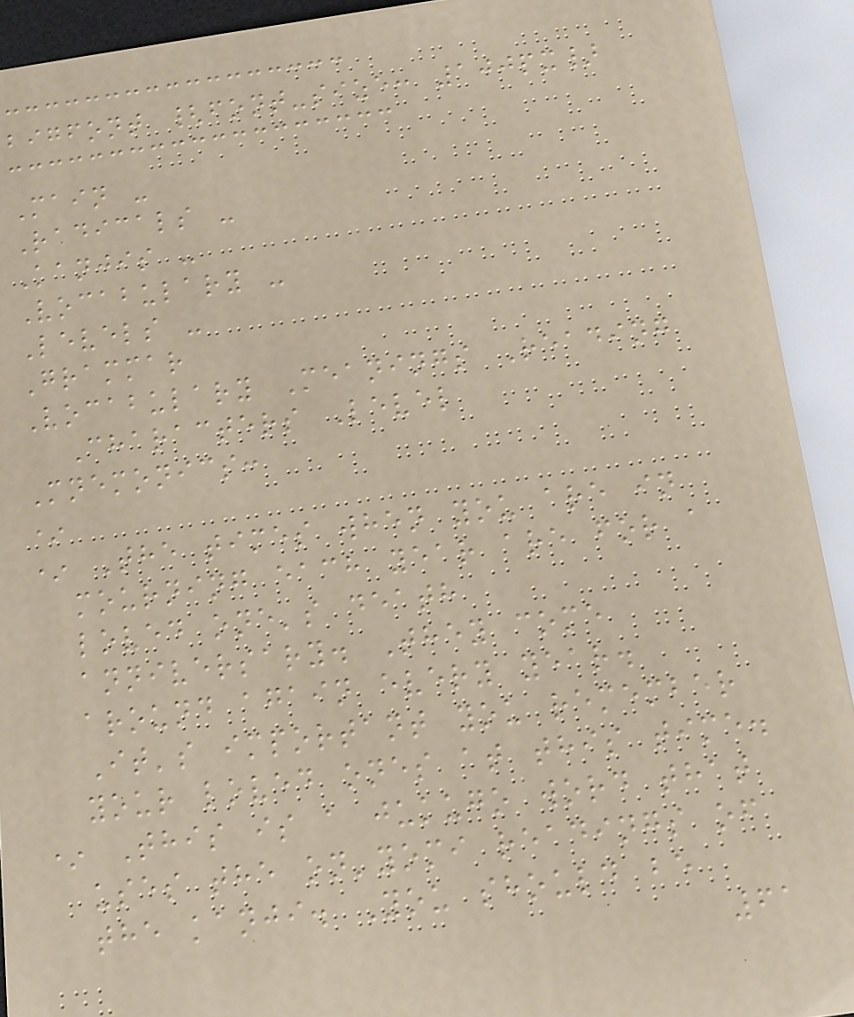bigfont {font-size: 100px}
Main -
Radicals -
Kanjis -
Vocabulary -
Levels -
Grammar
Vocabulary Meanings Reading
Characters Level
Mnemonics:
*
* The times when you are in
mourning each year are for a
loved one's death
anniversary. They come
around again every year.
It's important you remember
your loved ones at this time.
* This is a jukugo word that
uses the on'yomi readings of
the kanji. You should be
61
